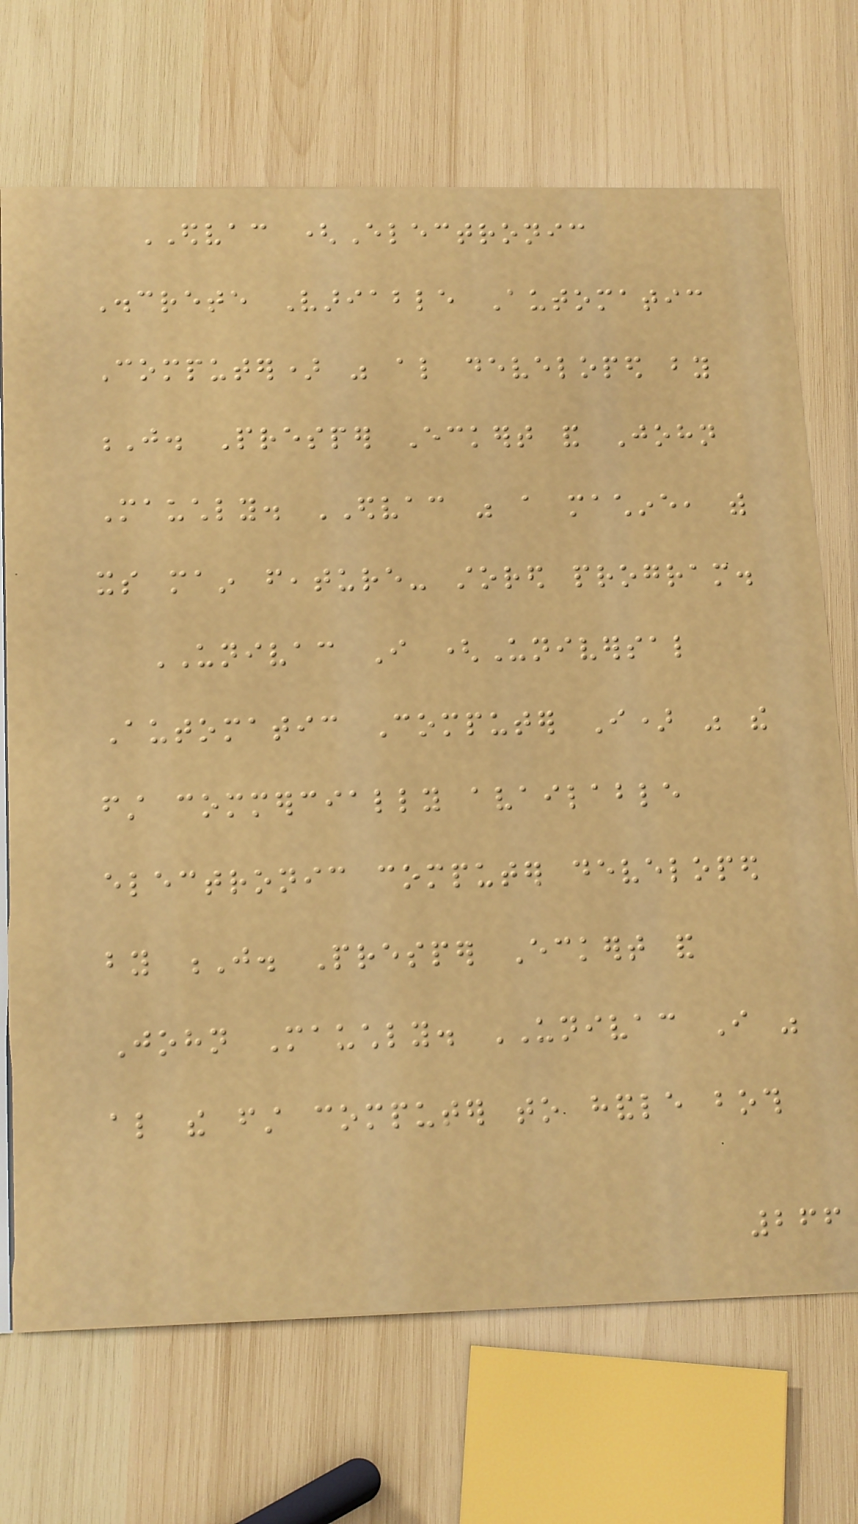EDVAC (Electronic
Discrete Variable Automatic
Computer) was also developed by
J. Presper Eckert and John
Mauchly. EDVAC was a machine, with
its main feature- stored program.
UNIVAC I (Universal
Automatic Computer I) was the
first commercially available
electronic computer developed
by J. Presper Eckert and
John Mauchly. UNIVAC I was
also the first computer to handle both
266
